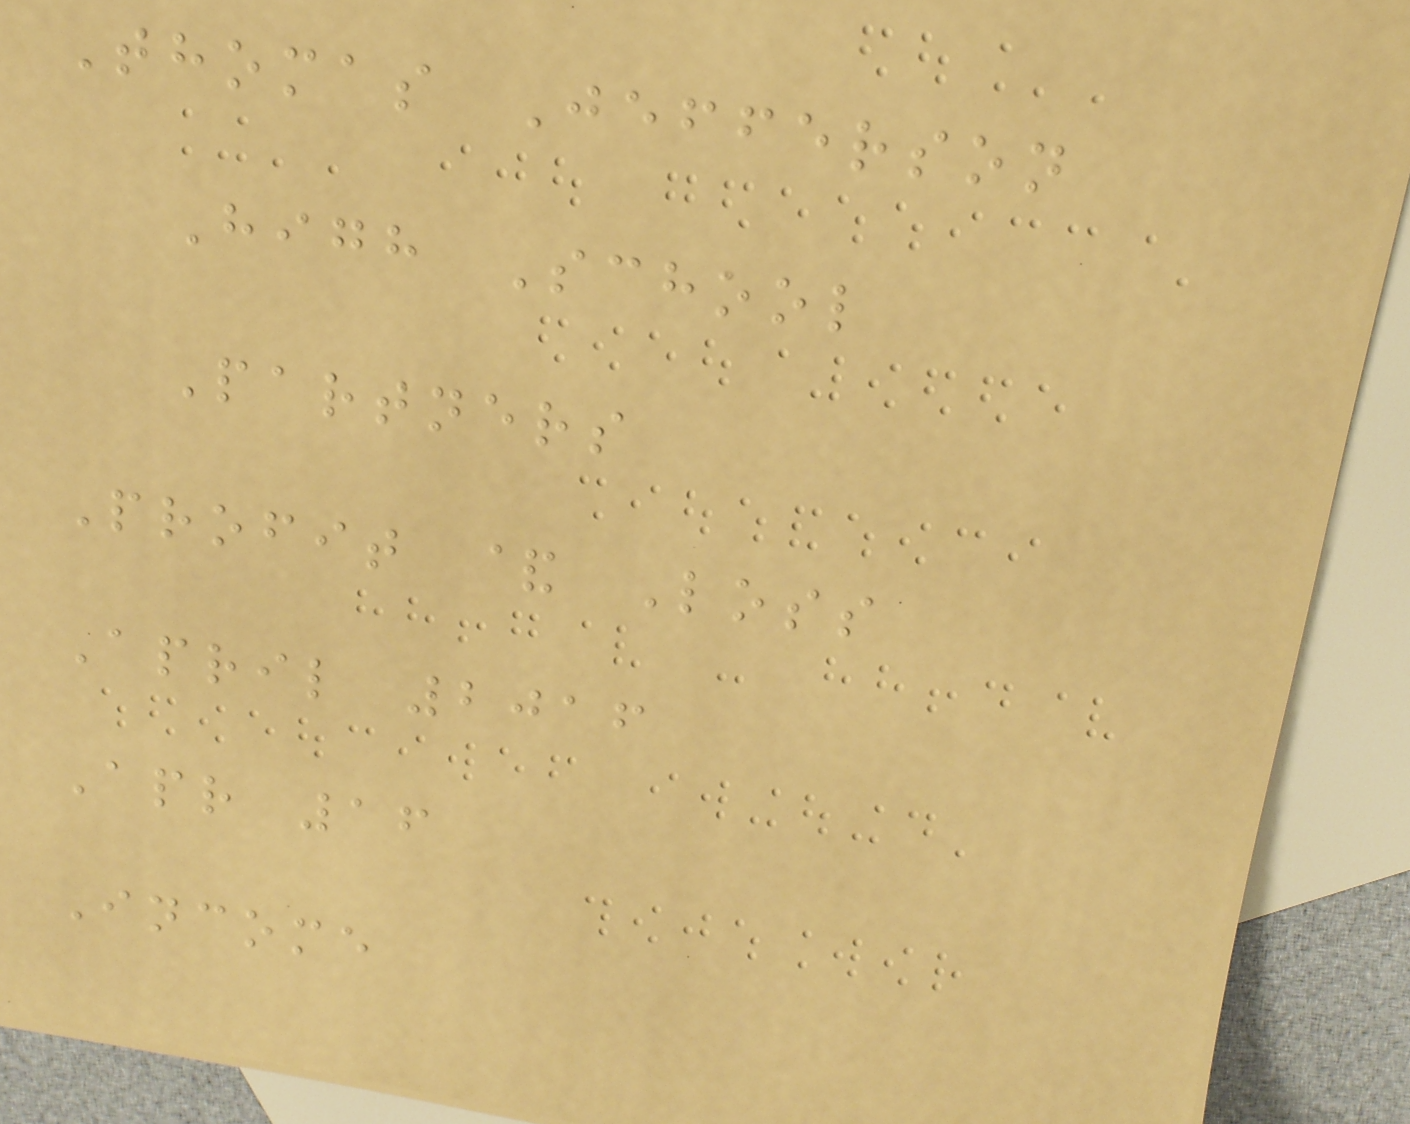Thomas Jefferson
High School
Partners
Profit & Loss
April 2016
Apr 16
Income
